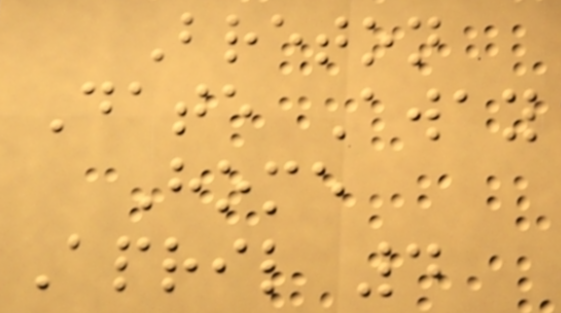Breton
Date Away
Home
April 4
